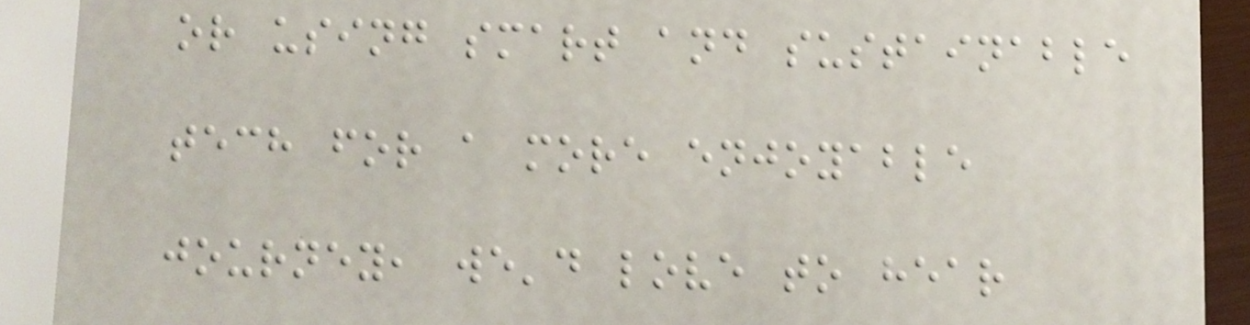or using smart and sustainable
tech for a more enjoyable
journey, we'd love to hear
